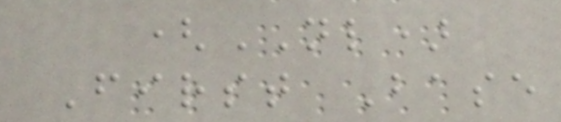(NL)
First Base
